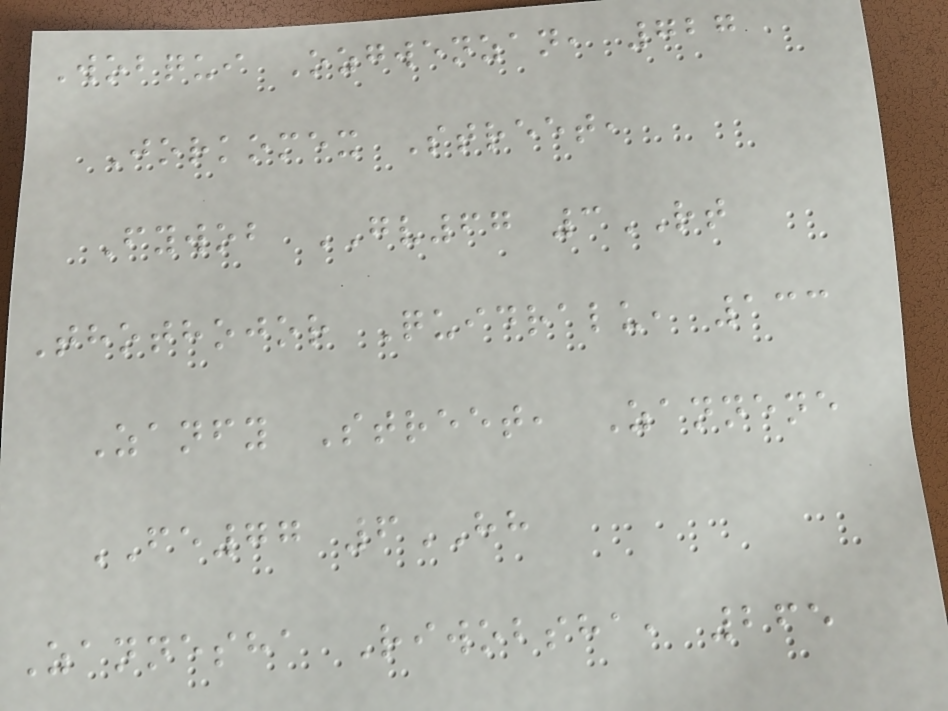Wobqui Ozgwenzan, 727
Jorkomex Street,
Fywob GV67 3RT
Thothojor Quidralu, 133
Zanfy Street, Zannene
FE77 6HH
Zannesha Riwobsha, 265
